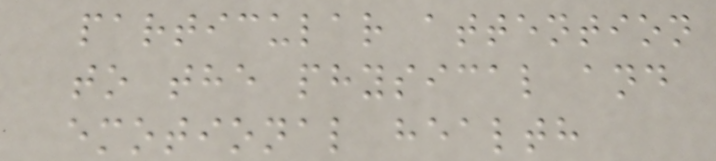particular attention
to the physical and
emotional health
